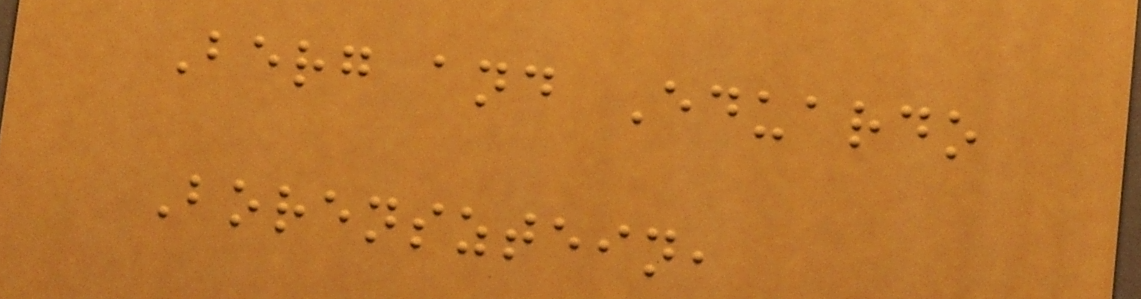Berg and Eduardo
Borensztein,
